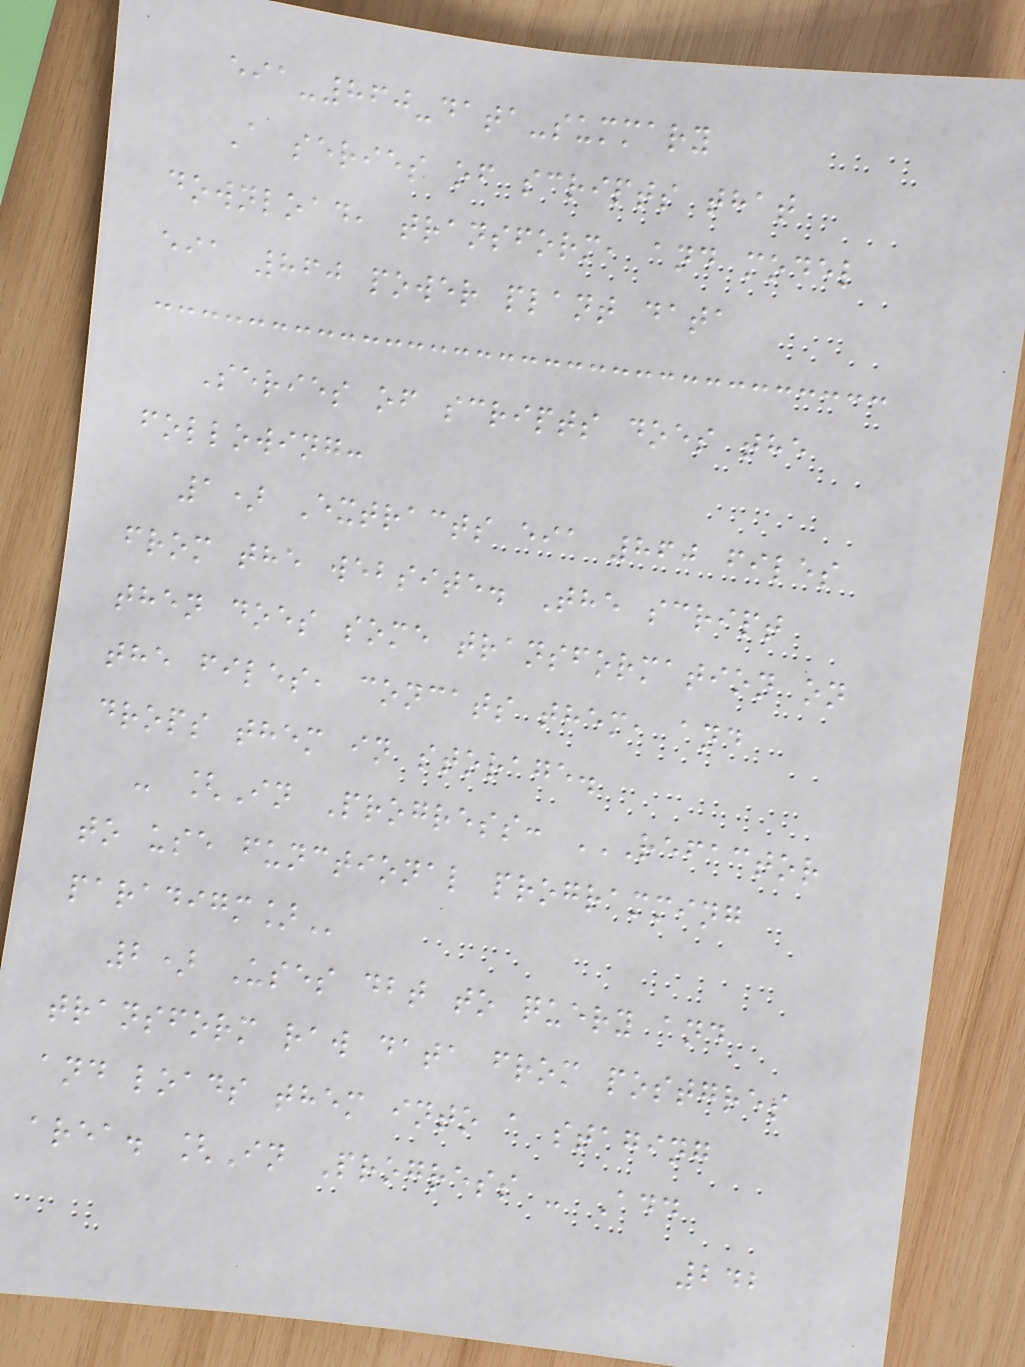eia-860-data-summary
A series of scripts that
download, transform, and model
eia 860 power plant data
Series of scripts does the
following:
1) Extracts eia 860 files
from the website. The script
then does some transformation on
the files, concats them, and
drops them in storage.
- [In Progress: REFACTOR
TO USE FUNCTIONAL PROGRAMMING
PARADIGM]
2) Uses dbt to query and
transform raw data from postgres
and loads them into a staging
area. [In Progress - Add
242
